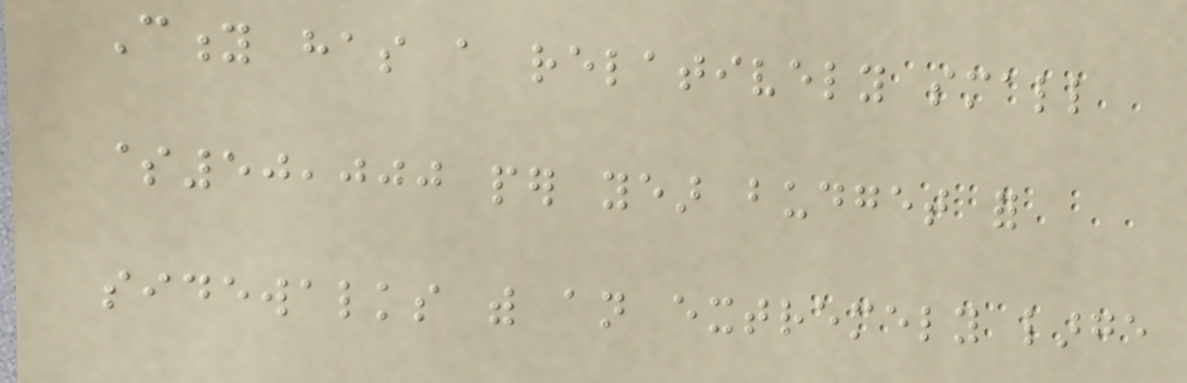City has a relatively small
$50,000 per year budget for
sidewalks with an extremely large
